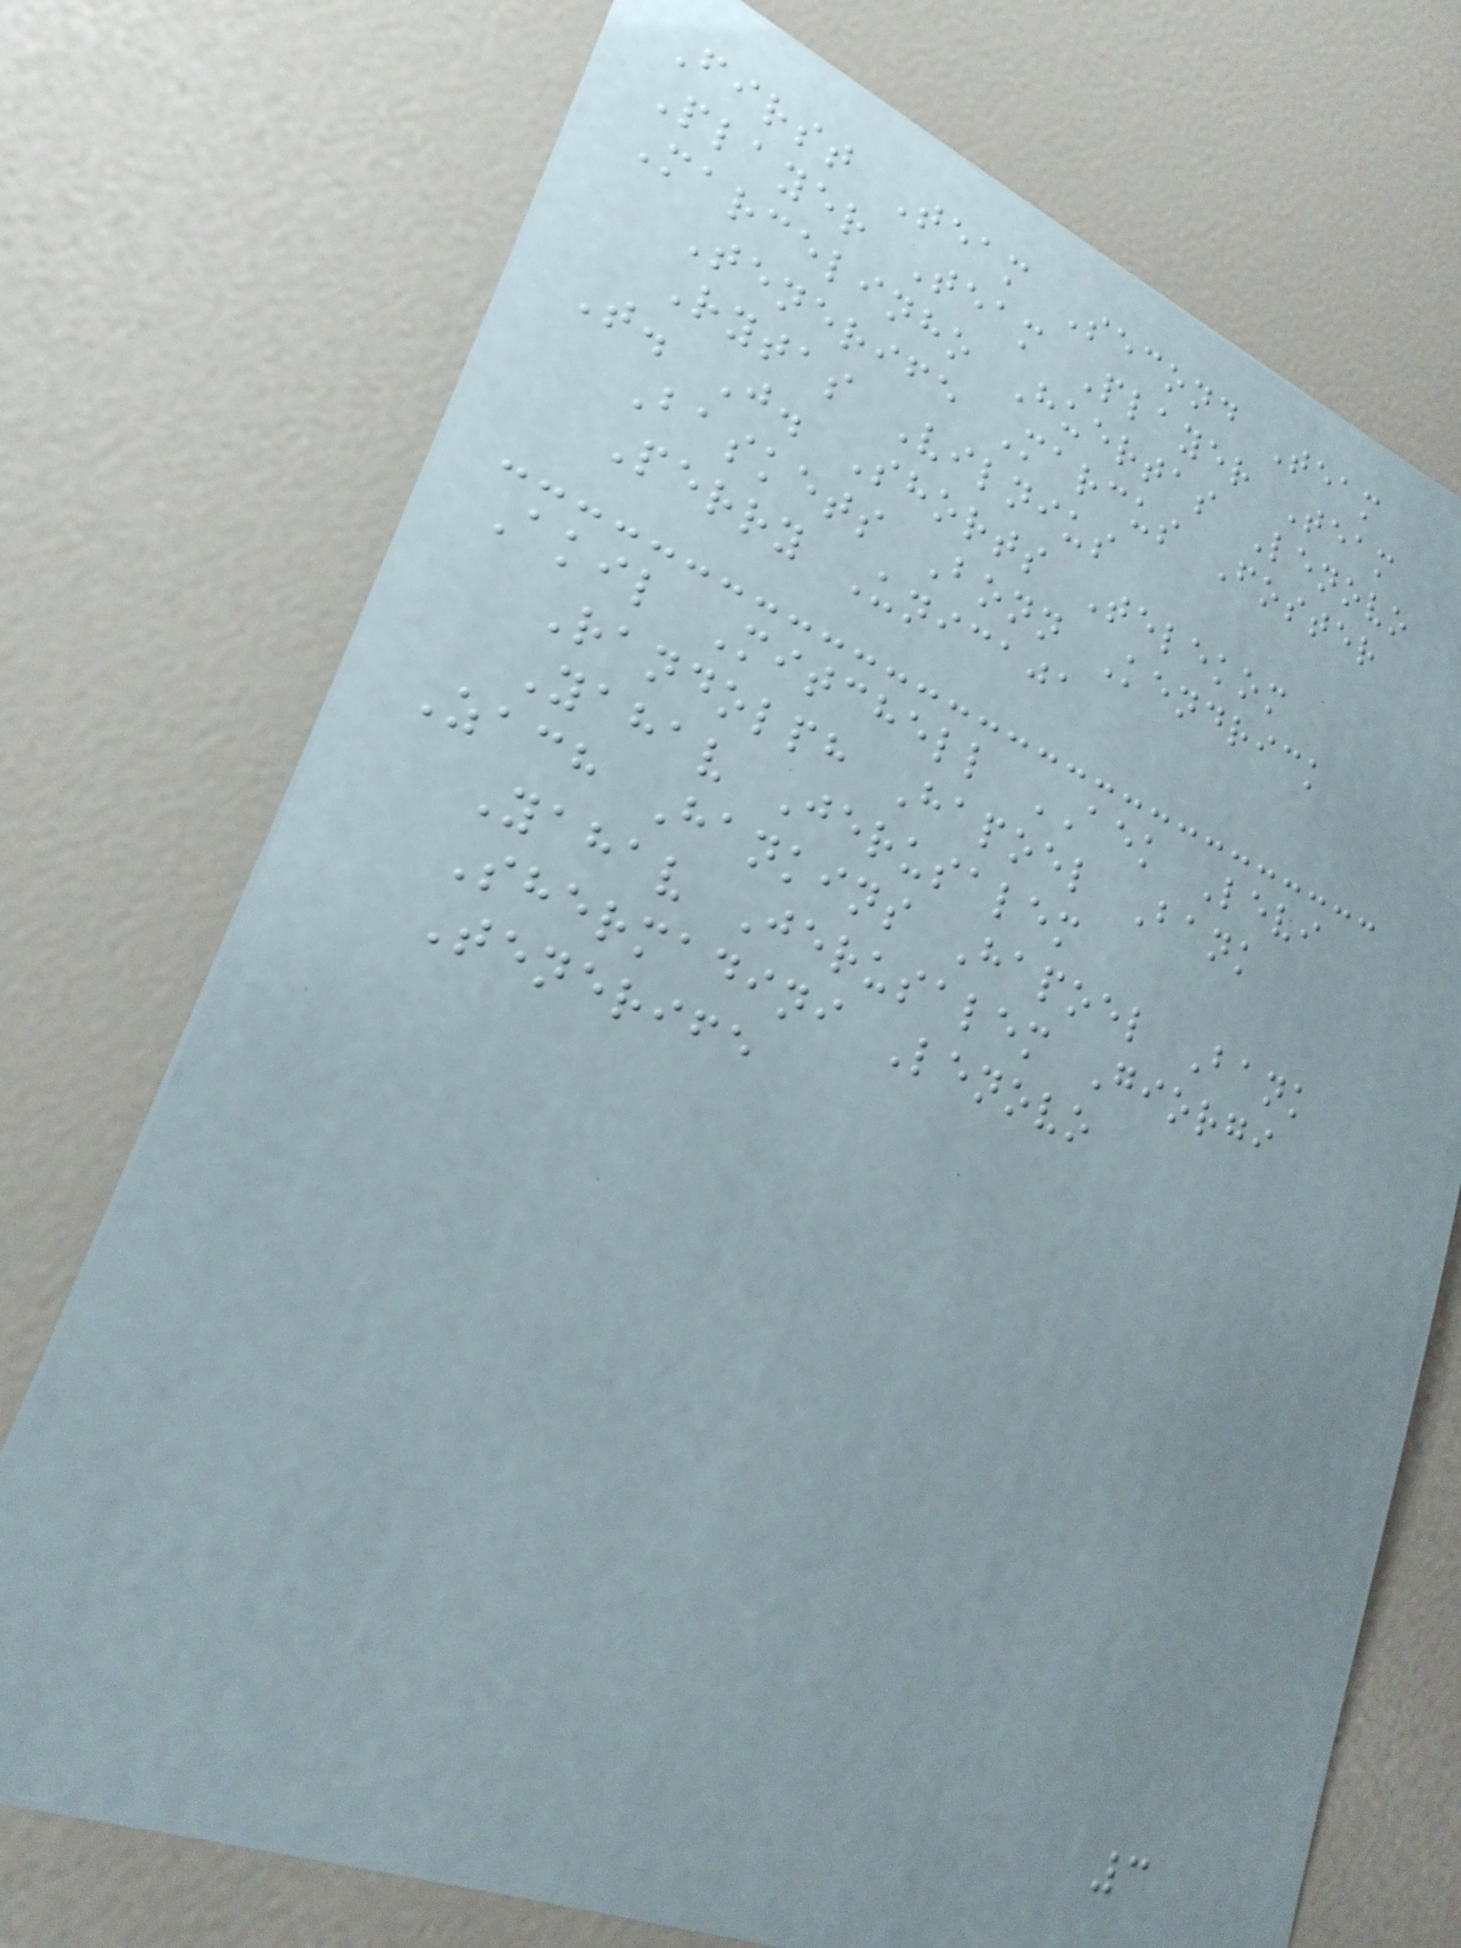First Team Second Team
Player Team Player Team
Marcelinho Huertas Lenovo
Tenerife Marcus Foster
Rytas Vilnius
T. J. Shorts Telekom
Baskets Bonn Kendrick
Perry Unicaja
Akil Mitchell AEK Levi
Randolph Hapoel Bank
Yahav Jerusalem
Zach Hankins Hapoel Bank
Yahav Jerusalem Giorgi
Shermadini Lenovo
Tenerife
3
